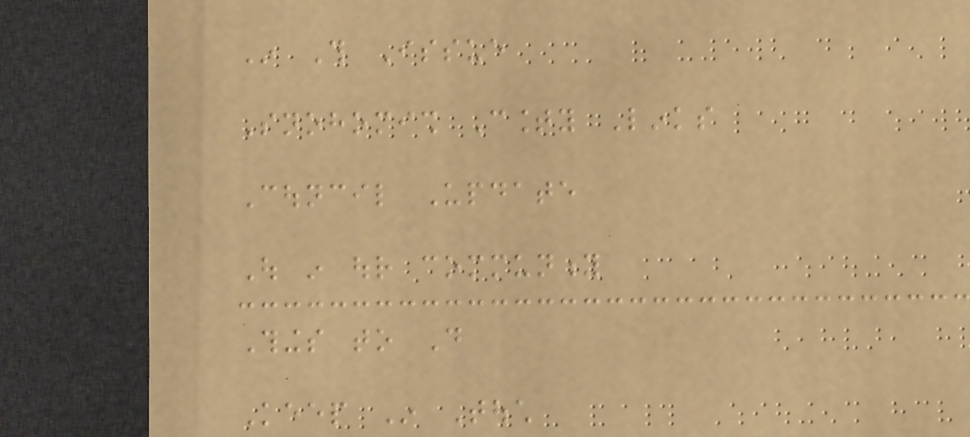In This Issue
Snohomish County Links
Council Update
Out in our community
Things to Do
Keep In Touch
